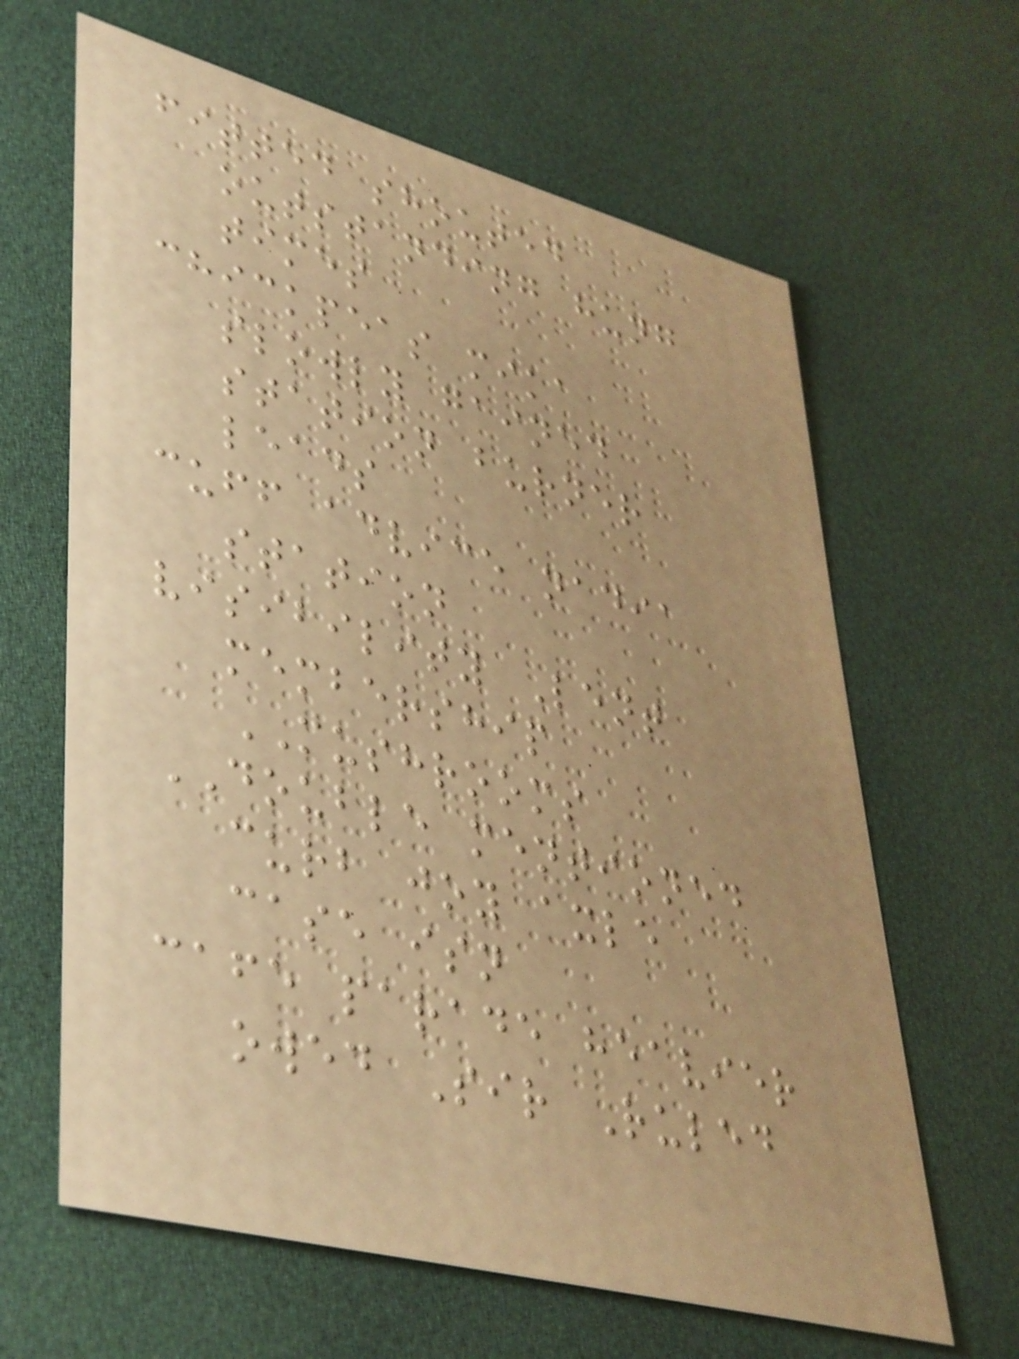fitted shouted
outstanding hung
times
chickpeas mika
slowly gained
station burner
leads
cuff advice nadia
station
visibility Lent
membership
MUSHROOMS
DOUBLE mentioned
curb joy axle
case isn
cafe parade heavier
owed Sir Ruled
